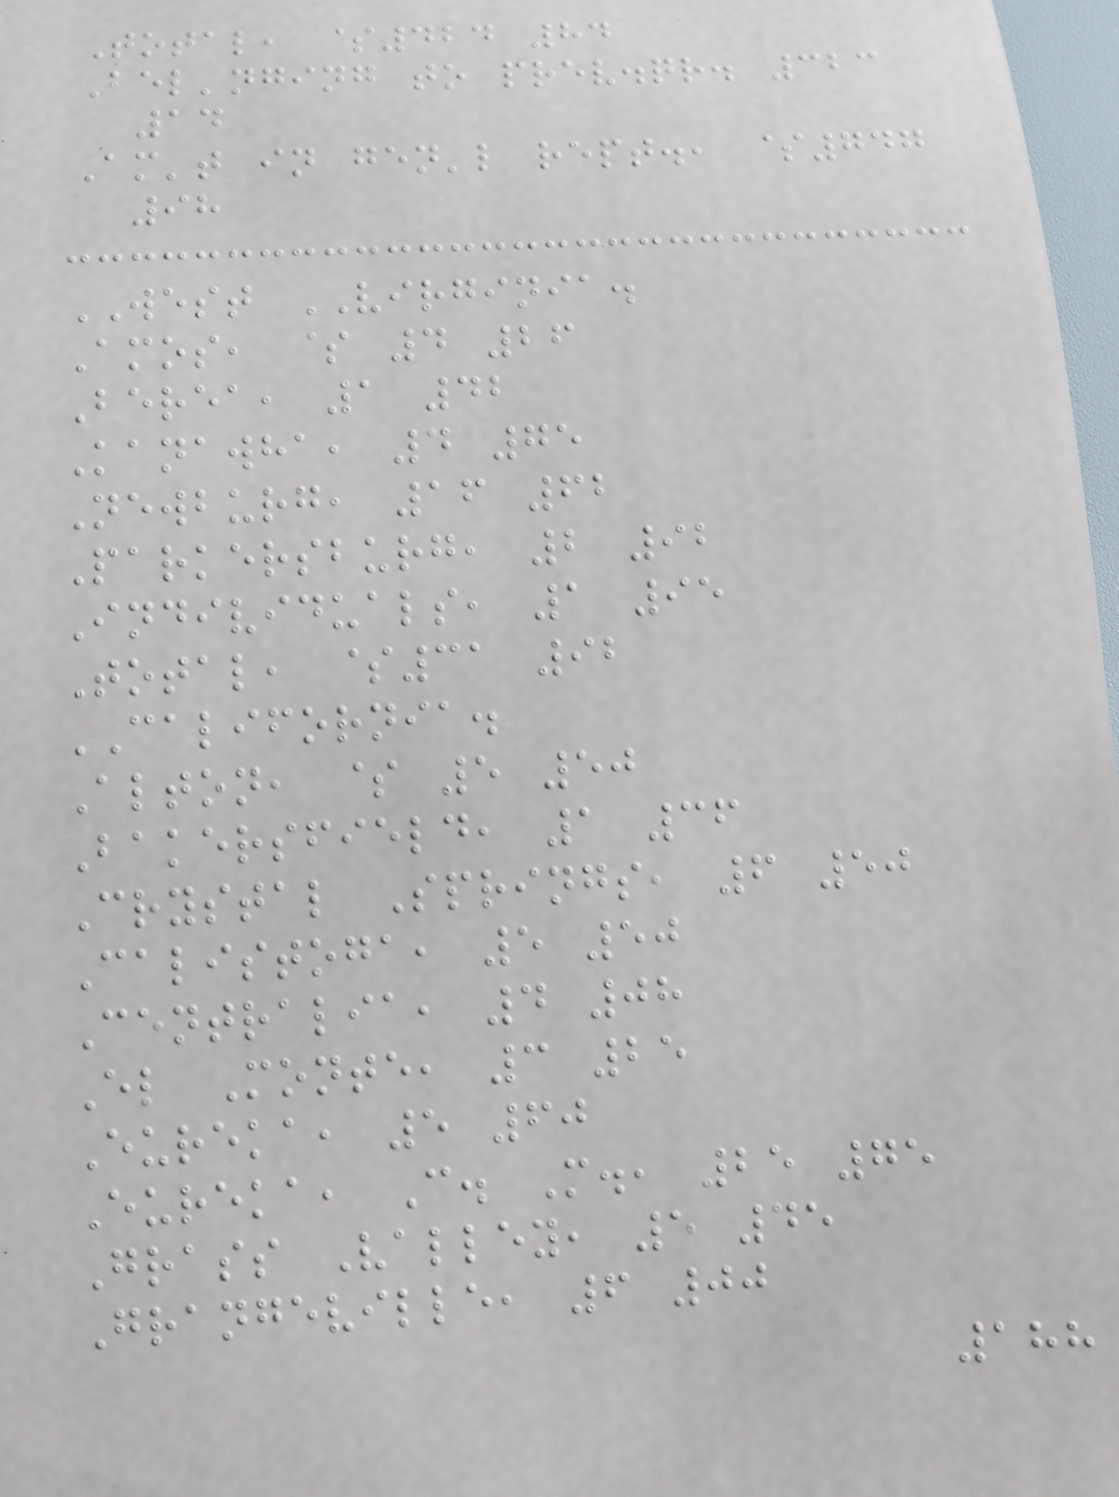Total, $424 84
Bel'nging to prev.qr. 323
14
Am't in gen'l rept., $747
98
WEST VIRGINIA.
Amos, $ 4 26
Berea, 1 42
Kanawha, 4 75
Newburg, 16 62
Parkersburg, 2 92
Individuals, 1 95
Total, $31 92
CALIFORNIA.
Alton, $ 5 50
Bakersfield, 1 36
Crystal Springs, 6 50
Calistoga, 5 50
Centralia, 4 08
El Monte, 3 25
Eureka, 5 60
Eureka, C. M., 25 75
Grass Valley, 5 45
Grangeville, 6 00
188
